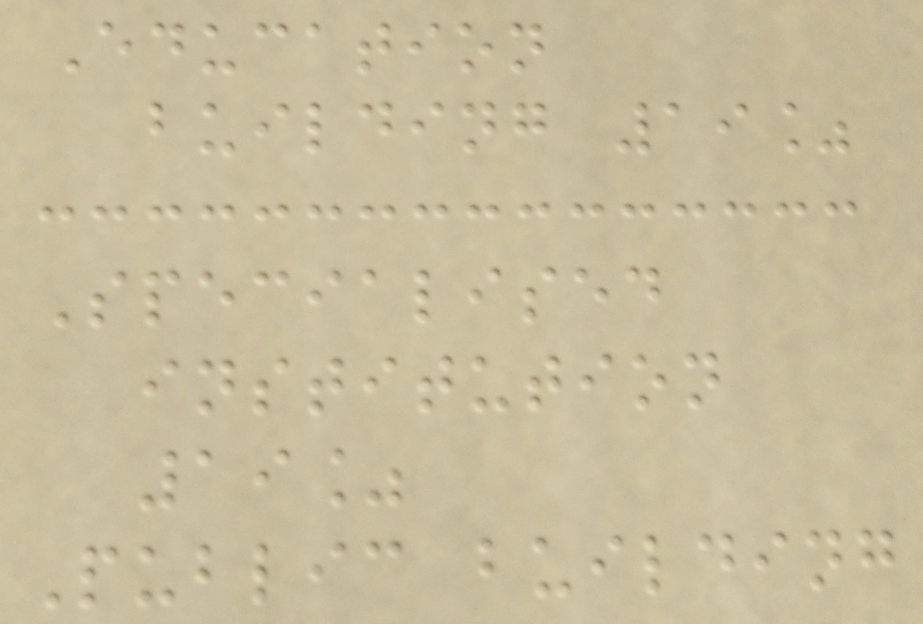Education
building 19%
Specialised
institution
19%
Public building
